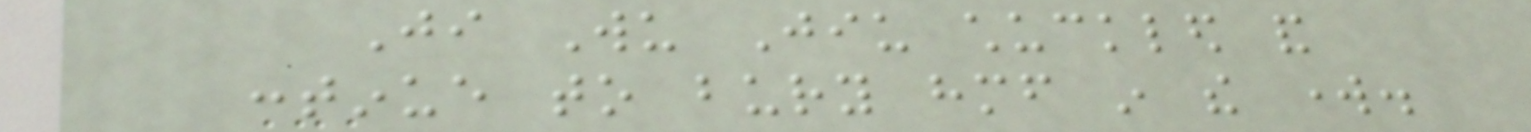Ji Wu Jiu chuckled and
continue to bury himself in the work.
